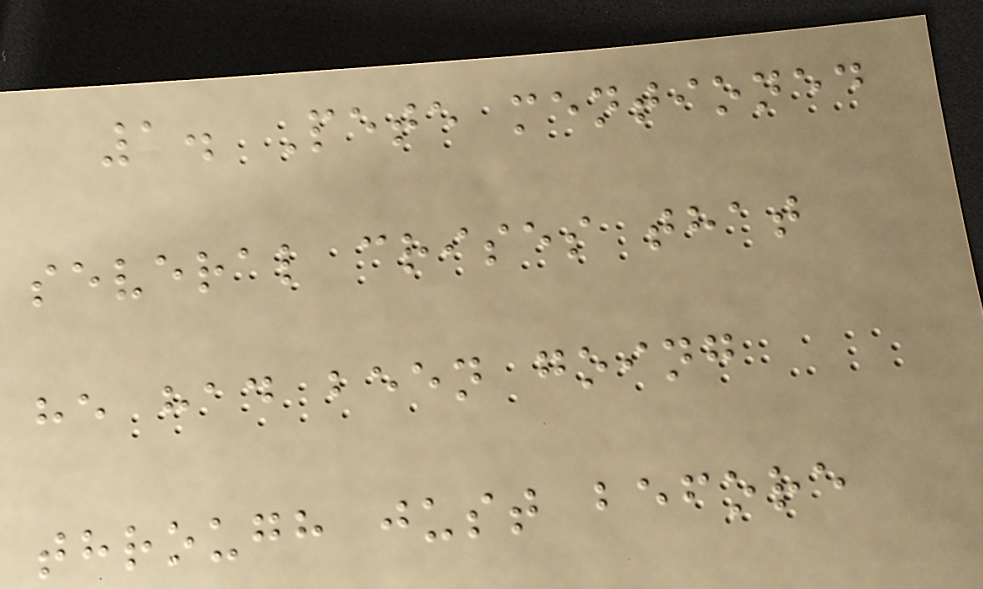1. Pete mentioned
several crises that
he had been going
through just before
